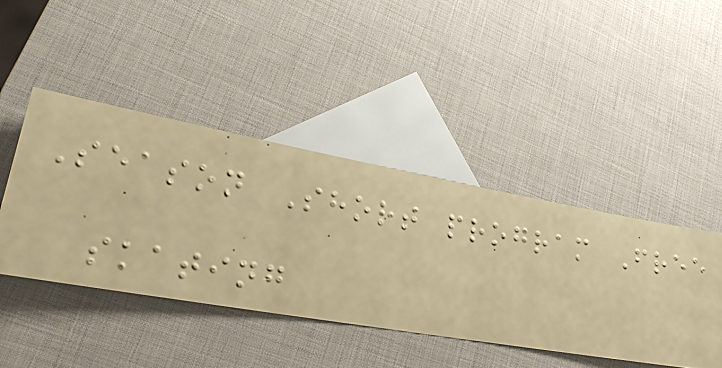Season Short program Free
skating
